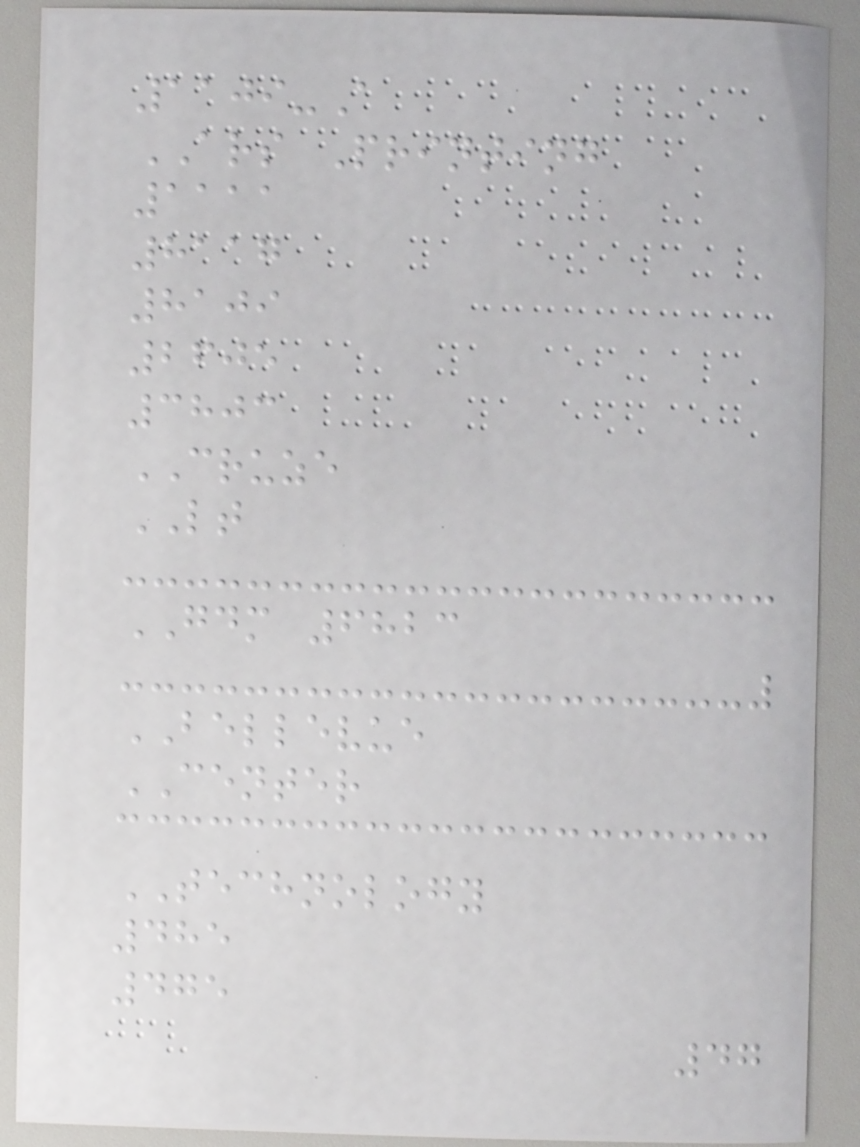1109-A
ARS Printing
1111
8117
8109
2605
3803
CRUZE
LT
GDM 6823
BELLEVUE
CENTER
TECHNOLOGY
485
475
47
